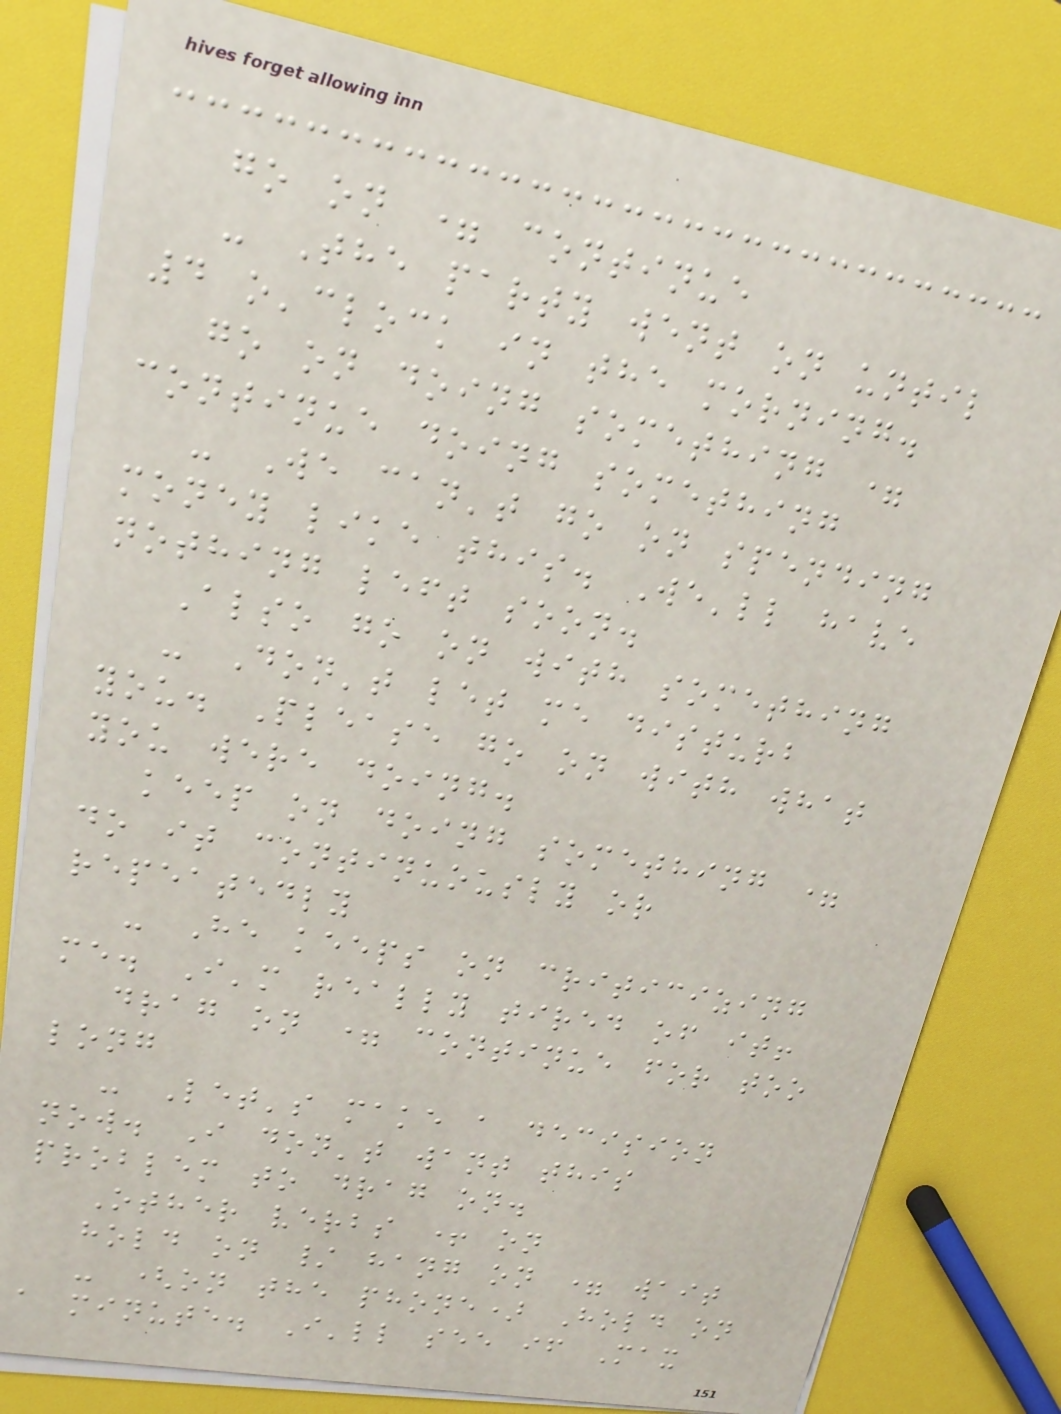go on = continue
- The party went on until
4 o'clock in the morning.
go on doing something =
continue doing something
- We can't go on spending
money like this. We'll have
nothing left soon.
Also go on with something
- Don't let me disturb
you. Please go on with what
you were doing.
keep on doing something =
do it continuously or
repeatedly
- He keeps on criticizing
me. I'm really tired of it!
drag on = continue for too
long
- Let's make a decision
now. I don't want this
problem to drag on.
Other verbs + on
hold on / hang on = wait
- (on the phone) Hold on
a minute. I'll see if Max
